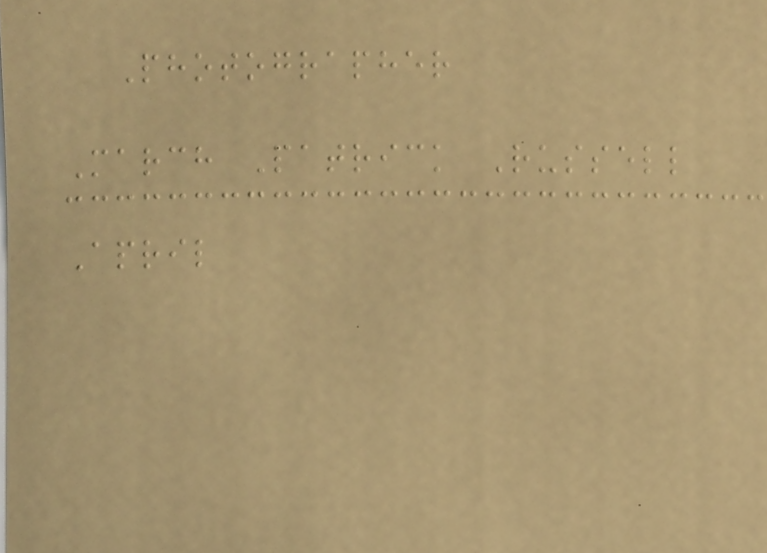Photographer
March Patrick Russell
April
